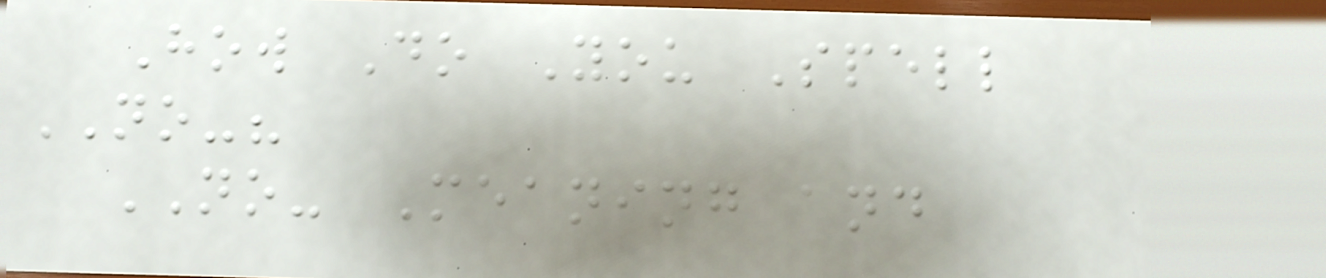How Do You Spell
NO-?
NO- Meaning and
